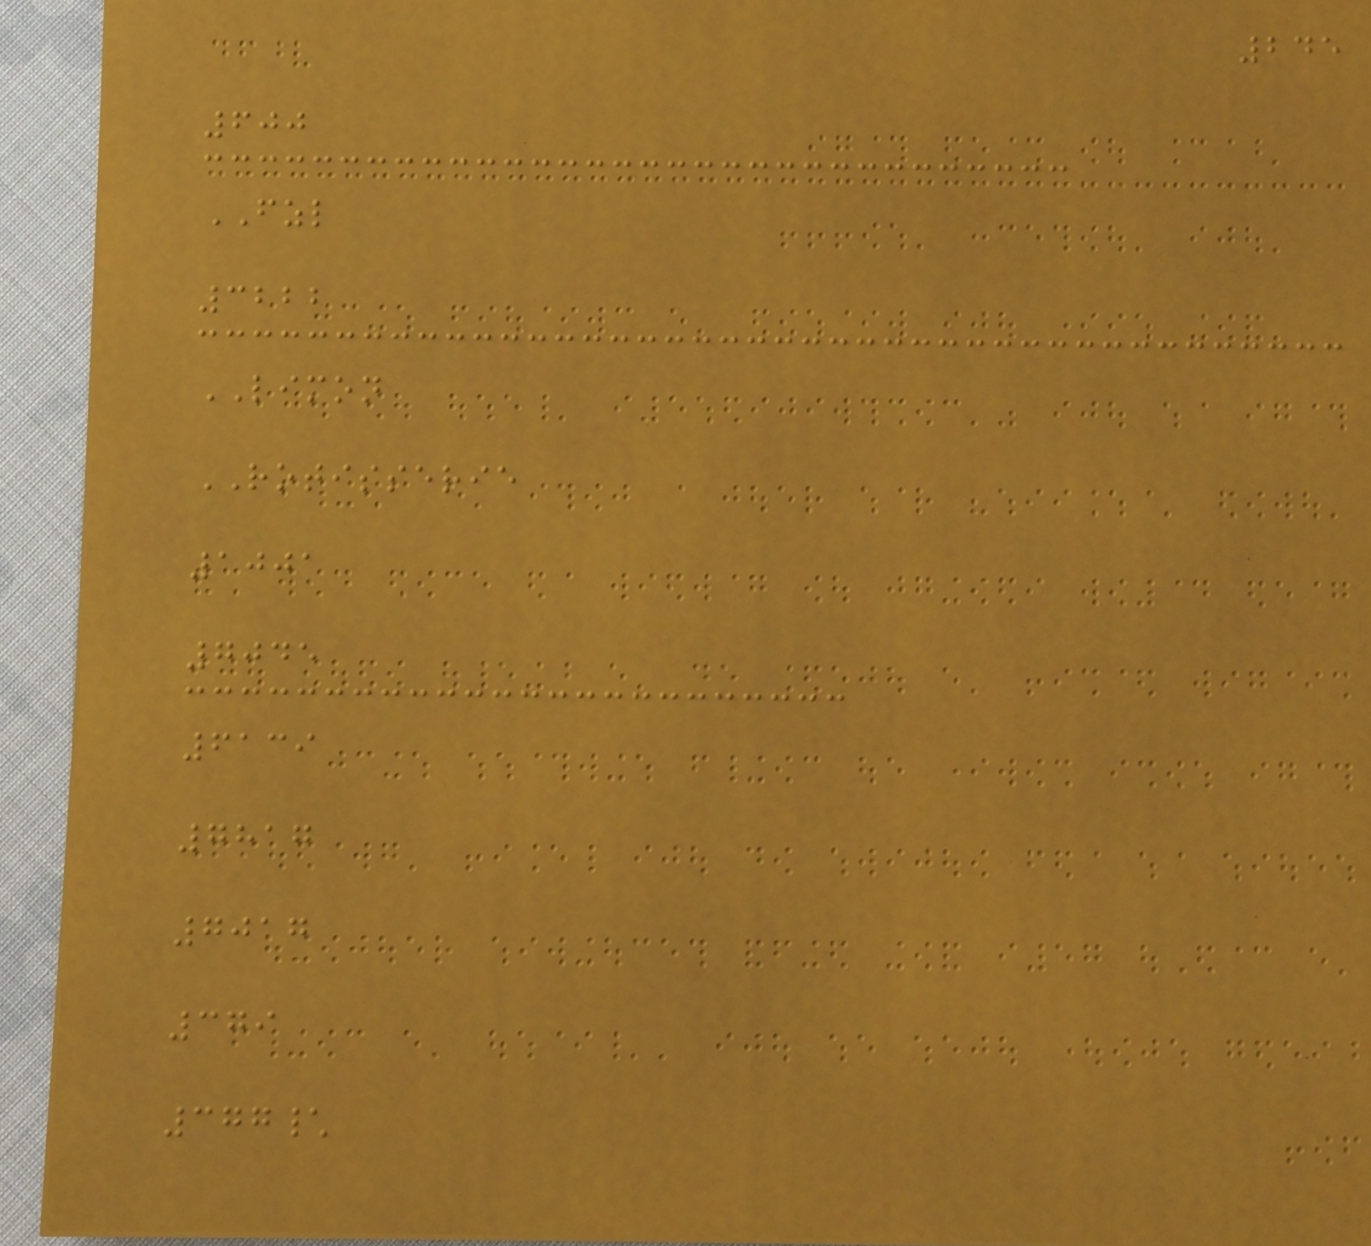245
600
FZL
3222
LIMON
ROTISSERIE
1001
7045
6139
7817
7017
379
377\
